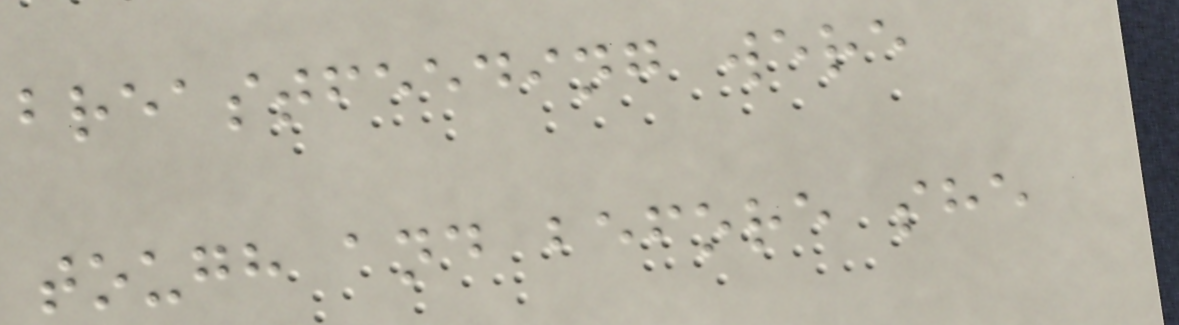breastfeeding were
tough and before she
